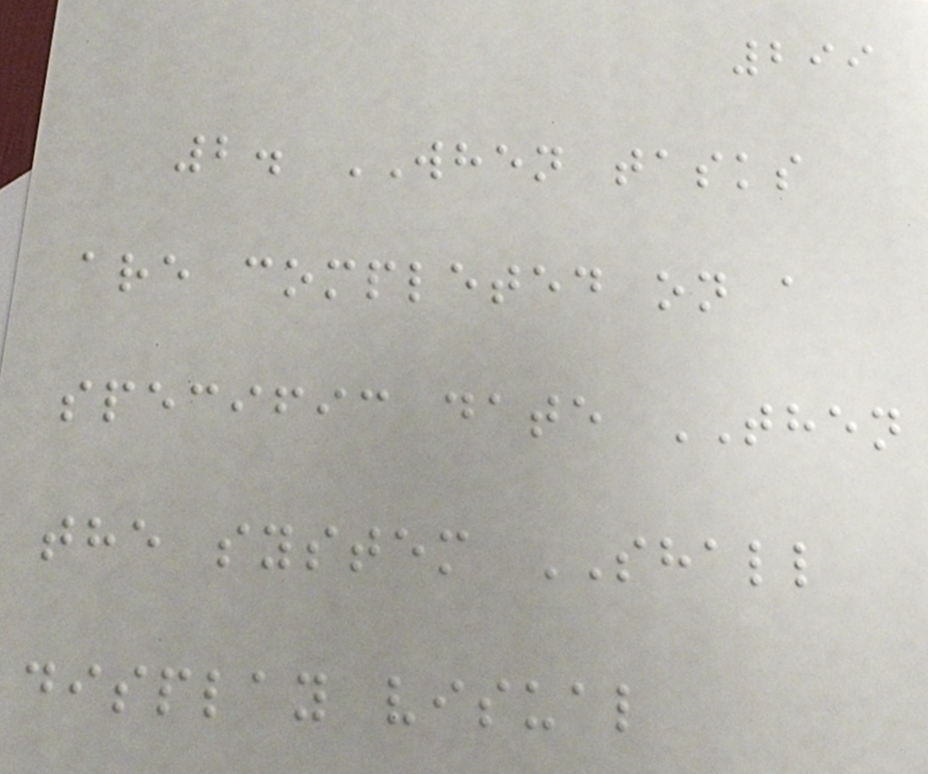299
2. WHEN tasks
are completed on a
specific date THEN
the system SHALL
display visual
